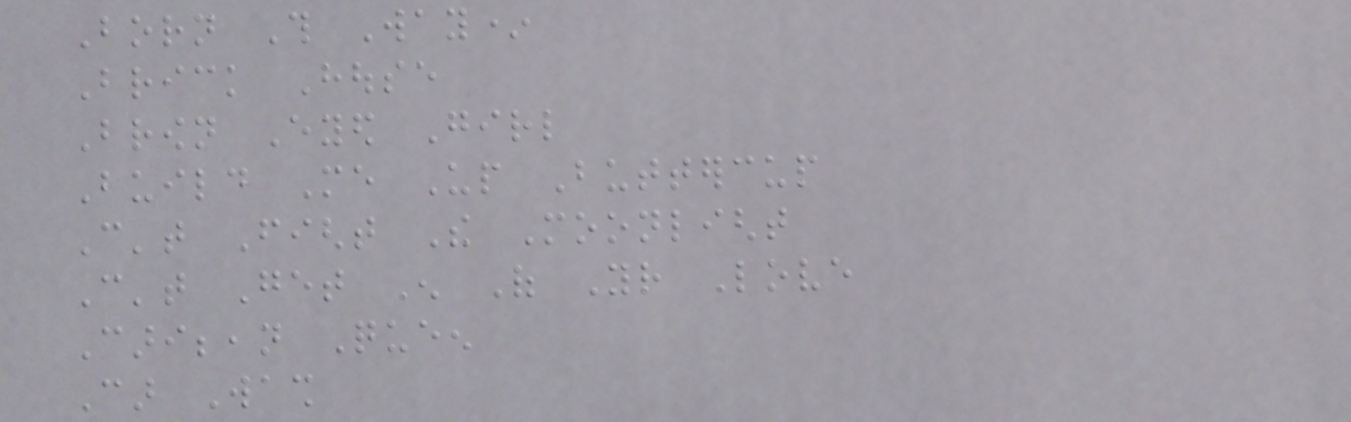Born This Way*
Brick House
Brown Eyed Girl
Build Me Up Buttercup
Can't Fight The Moonlight
Can't Get Enough Of Your Love
Caribbean Queen
Car Wash
